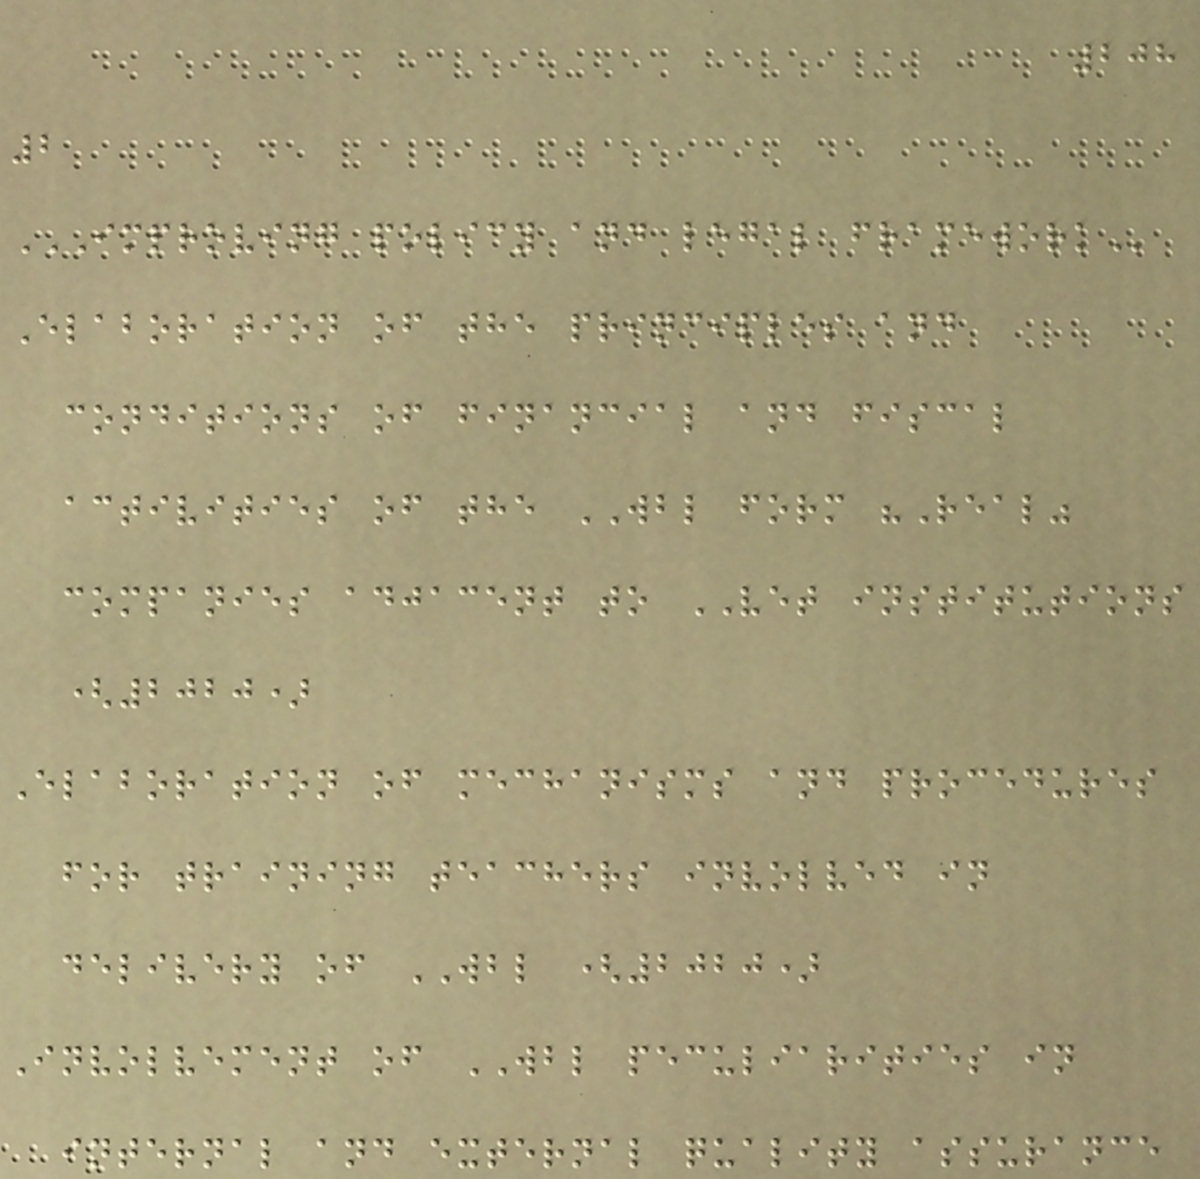208
2
IMPROVING POLICY AND LEGAL FRAMEWORK
Elaboration of the principles and
conditions of financial and fiscal
activities of the WBL form "Real"
companies adjacent to VET institutions
(2020)
Elaboration of mechanisms and procedures
for training teachers involved in
delivery of WBL (2020)
Involvement of WBL peculiarities in
internal and external quality assurance
